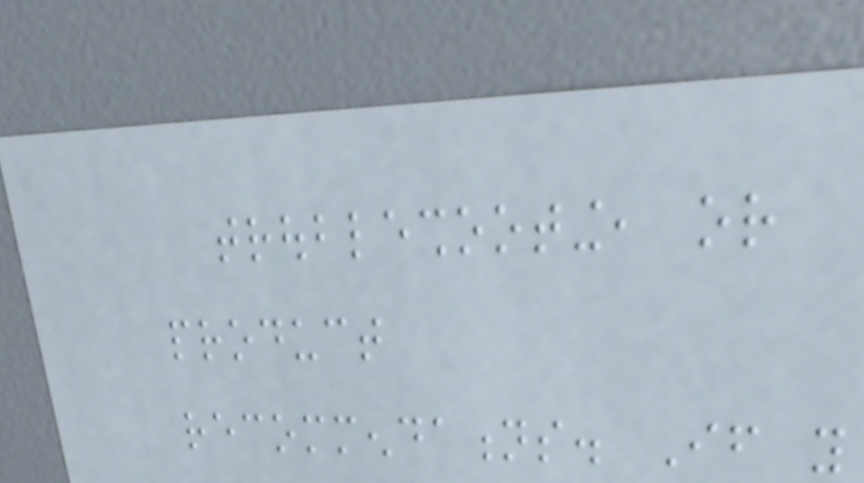troubleshooting, or
product
recommendations. If you
